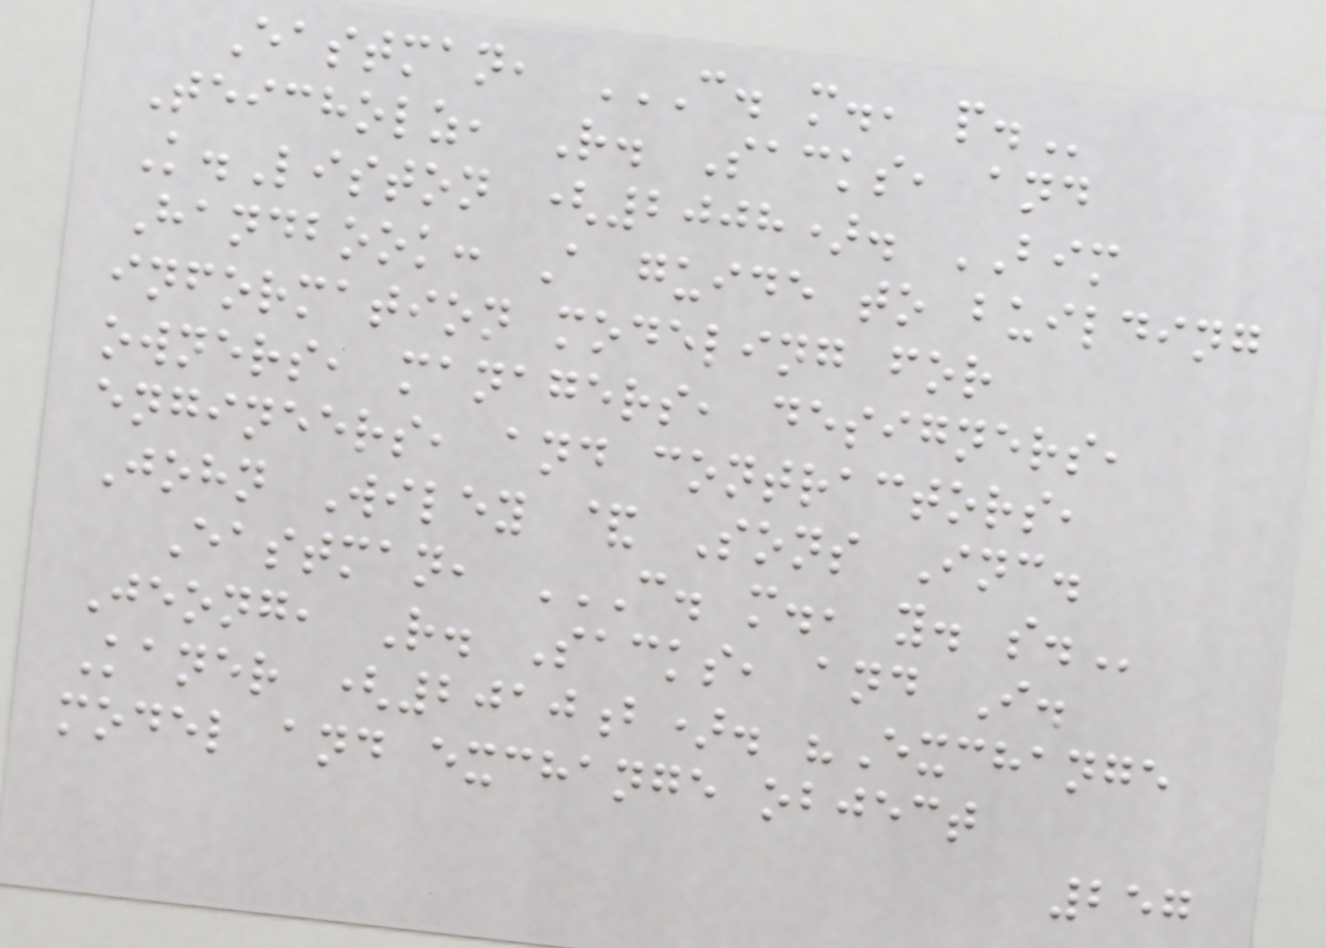Eastman, C. M., P.
Teicholz, R. Sacks, and
K.Liston (2008). BIM
Handbook: A guide to building
information modeling for
owners, managers, designers,
engineers, and contractors,
John Wiley & Sons Inc.
Eastman, C. M., Y. S.
Jeong, R. Sacks, and I.
Kaner (2010b). "Exchange
model and exchange object
257
